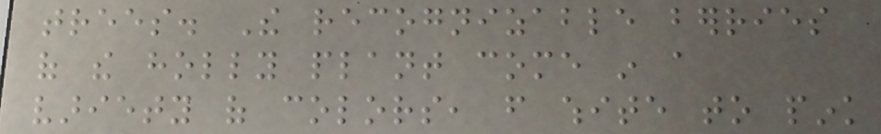trees. The recognizable berries
of the holly plant come in a
variety of colors, from white to pink
